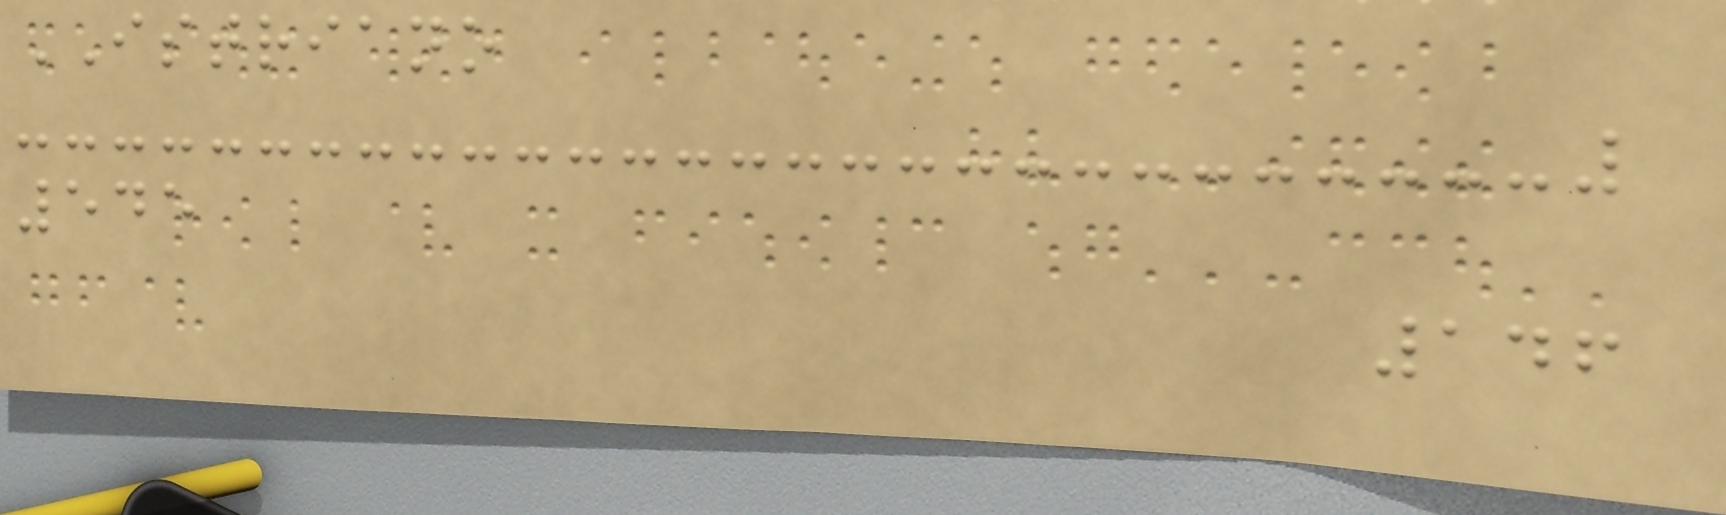ISTRIANO
545
146
